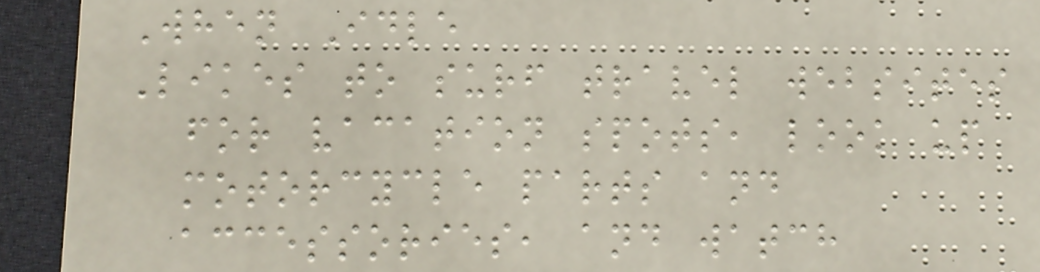When Idle
Likes to surf travel websites
for vacation spots, look up
motorcycle parts and
accessories, and watch
